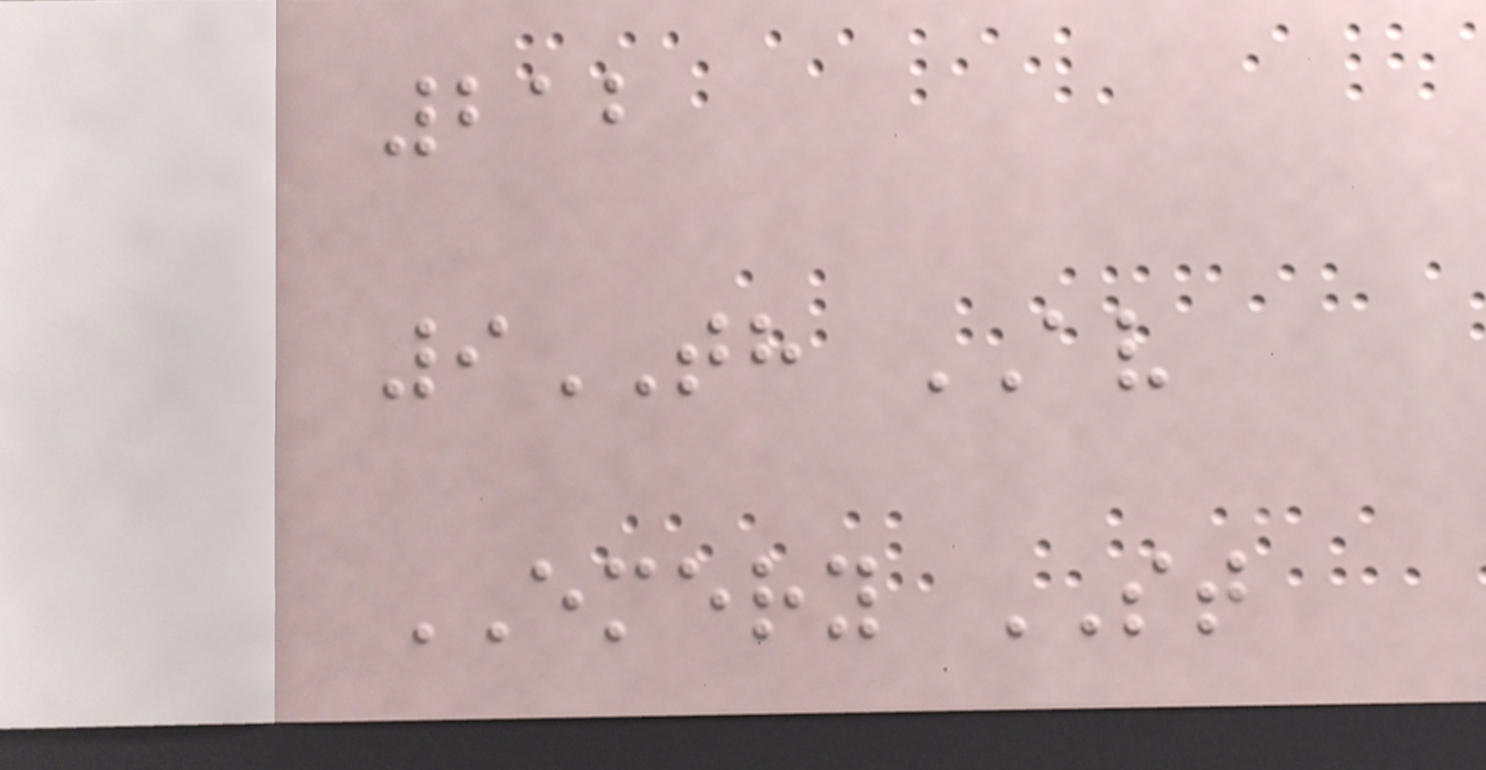212
9TH AV
EMERY ST
